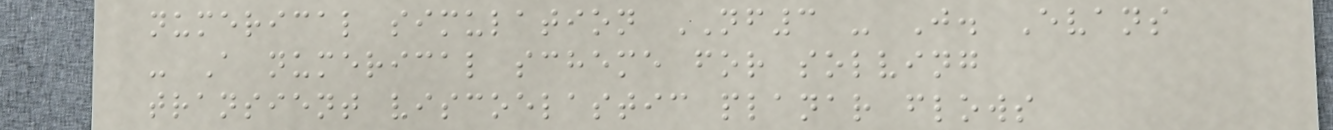numerical simulation NF3 - J. Evans
- A numerical scheme for solving
transient viscoelastic planar flows
